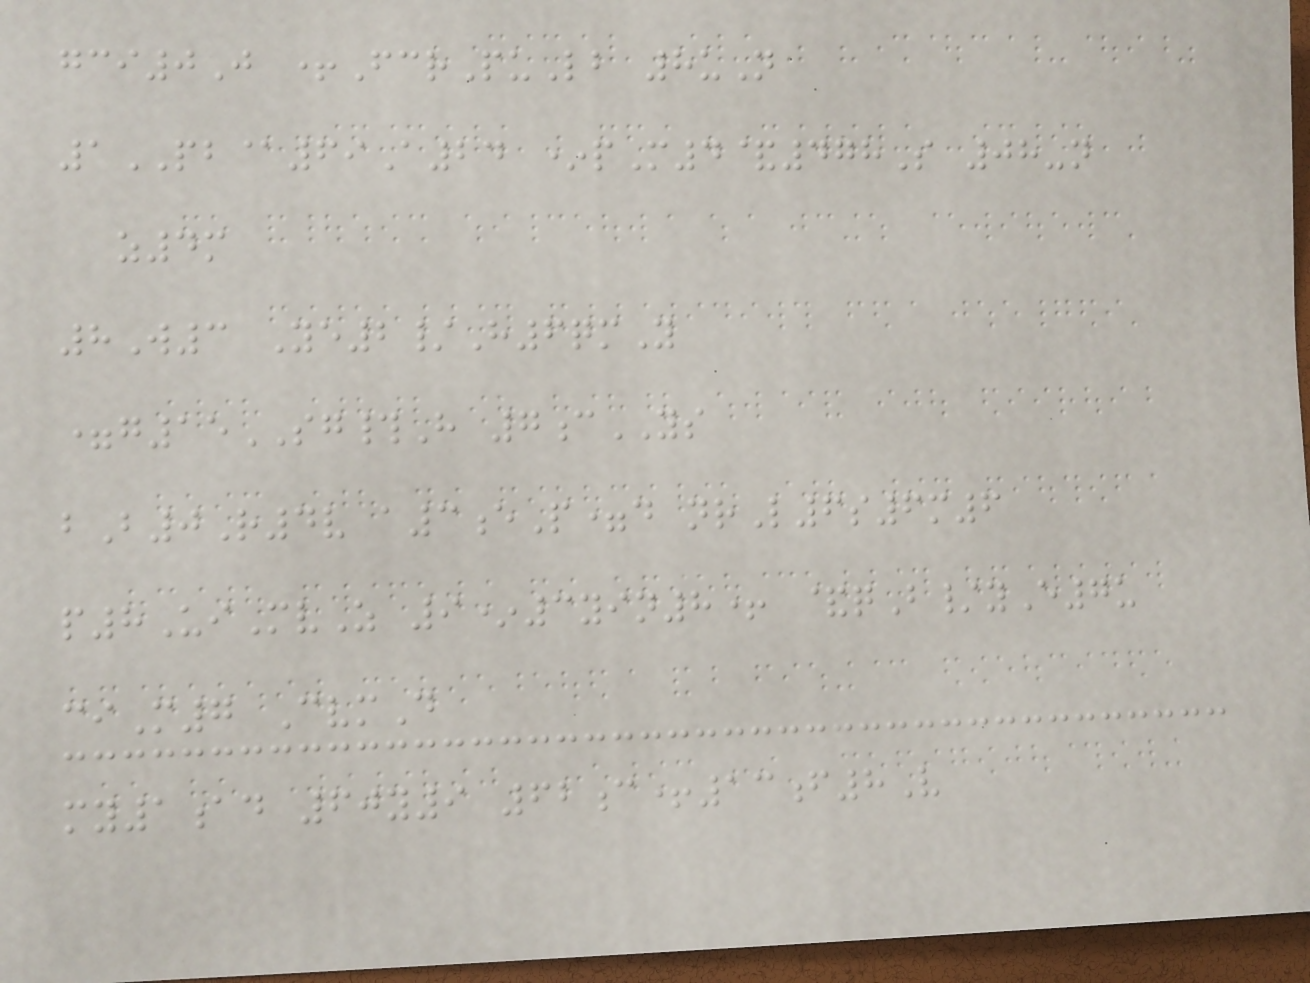gci0J +FcrPuLb 8uN
1PB@69A24 *pM4&478S 08-n
z4m
8W3 Ye2/H6qmY
=g15SG#H 7cYS
bB0R4v a3eP=d nrL6s6m6
p8UiMvZ 9*3yin8+ &qB/yE7u
ciM7 CvmD
my1ad 60y9 62c+13f8V
